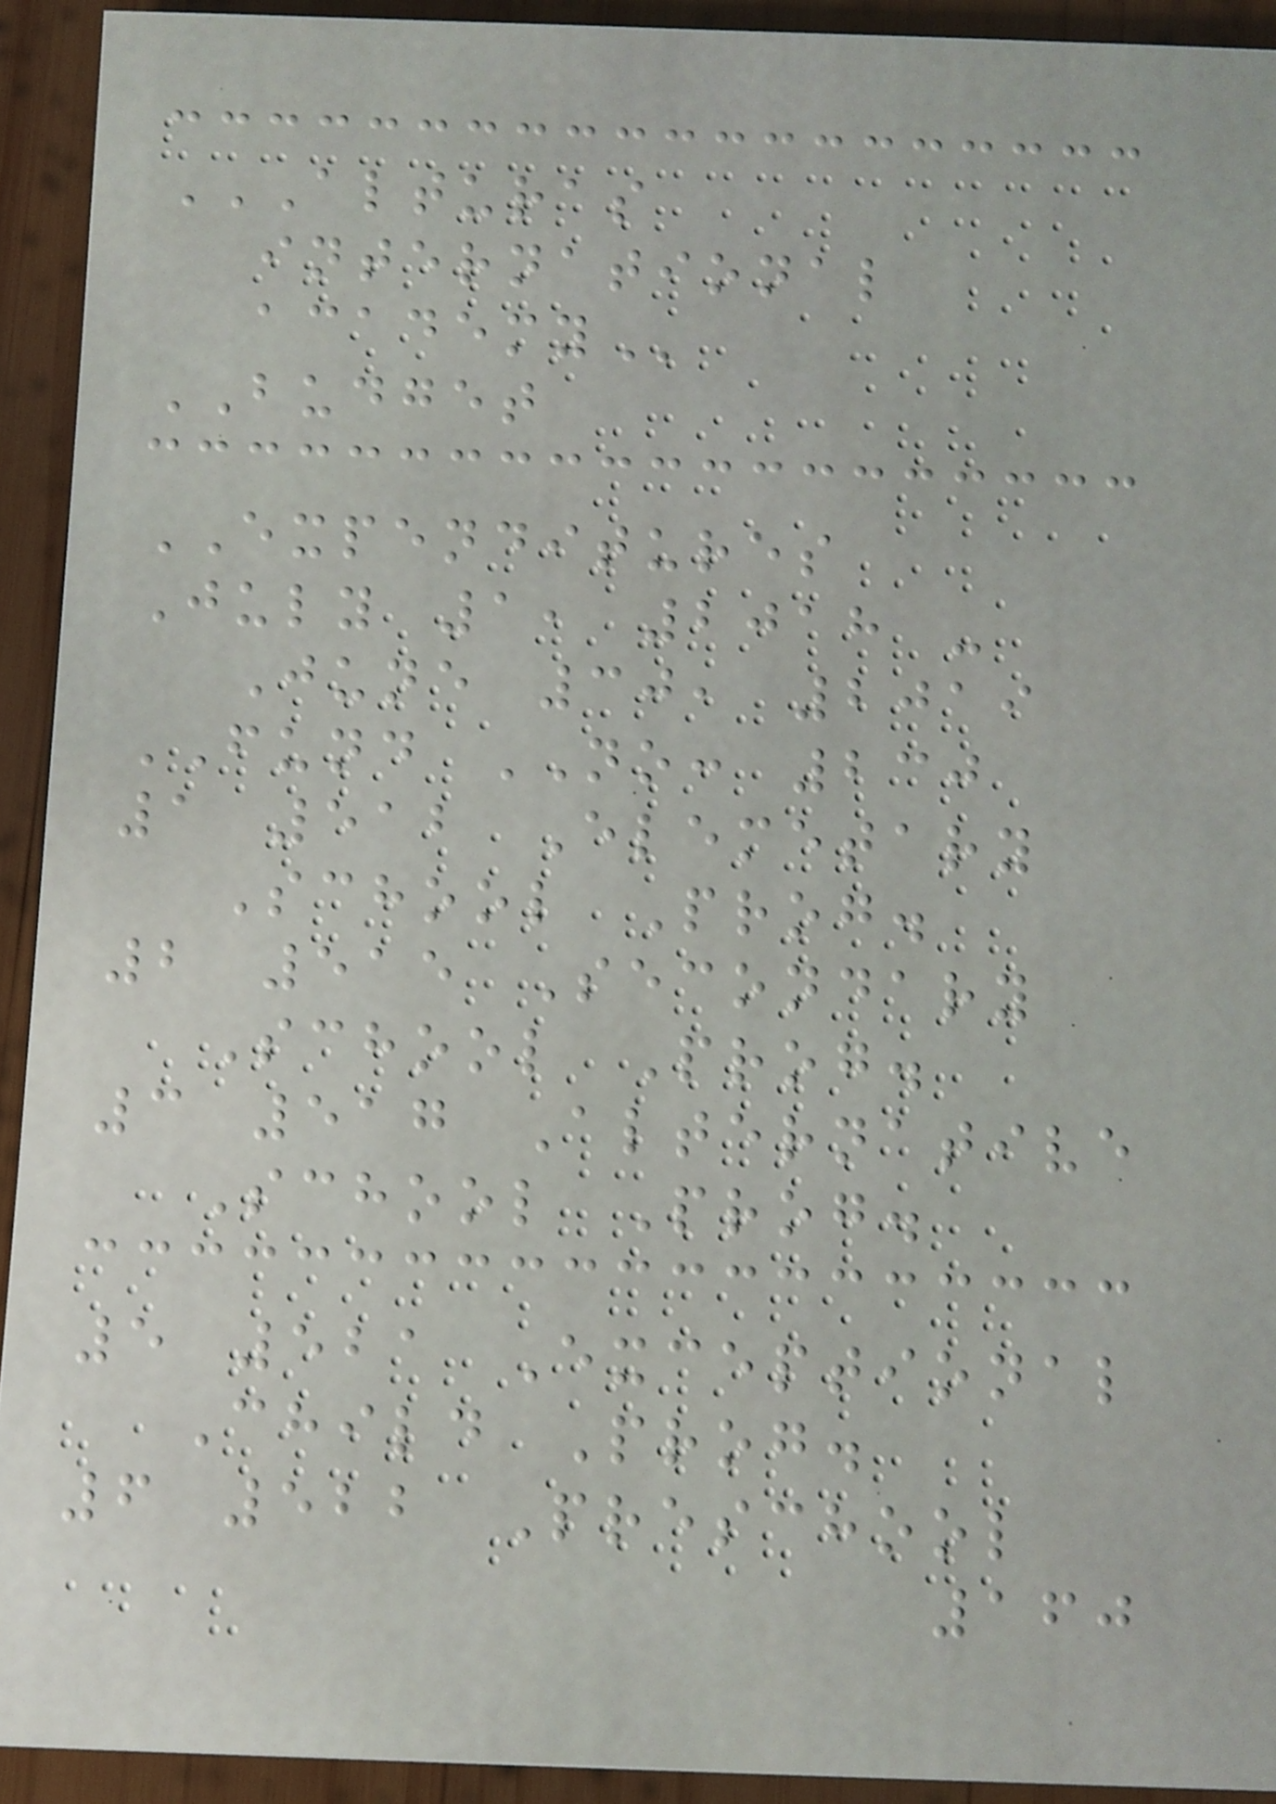ALTURAS
INTERNATIONAL
ACADEMY
BUDGET
EXPENDITURES
July 1, 2018 -
June 30, 2019
FUND NO: 230
1 512 Elemetary
School Prog.
2 515 Secondary
School Prog.
3 517 Alternative
School Prog.
5 521 Exceptional
Child Prog.
6 522 Preschool
160
